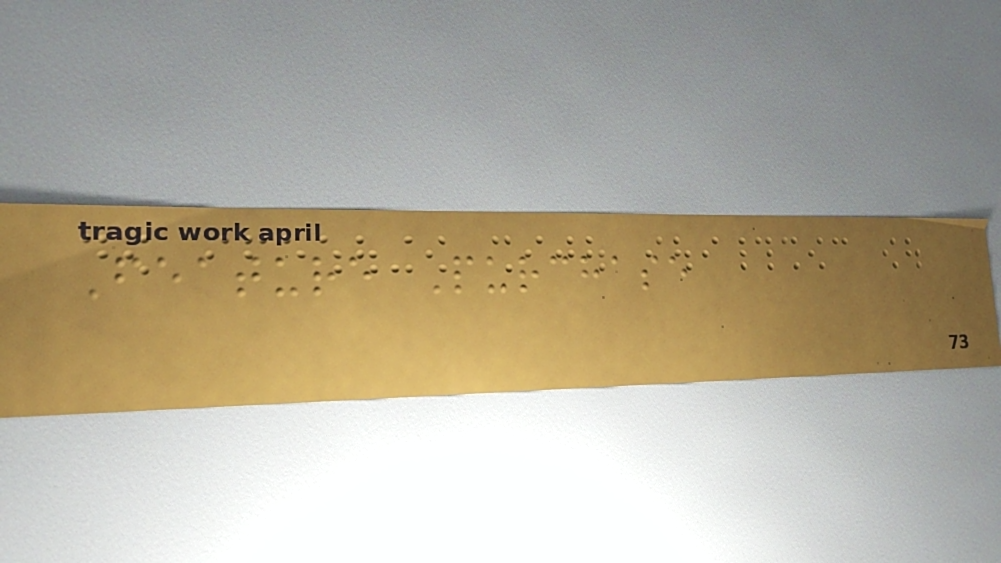Feature Purchase
